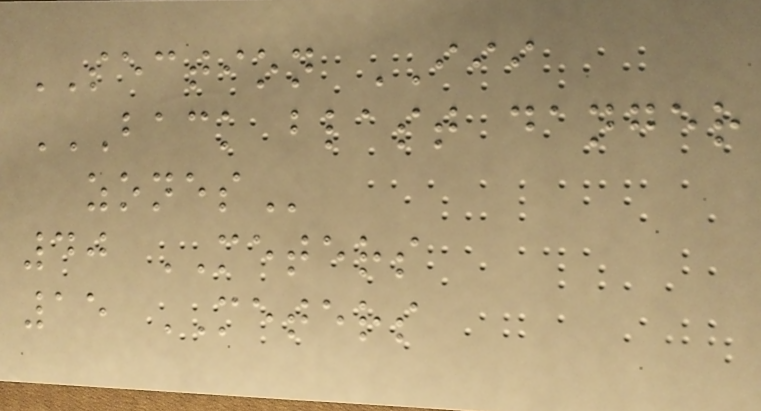SECTION III
BACK BLAST DANGER
ZONES
40 METERS
15 METERS
